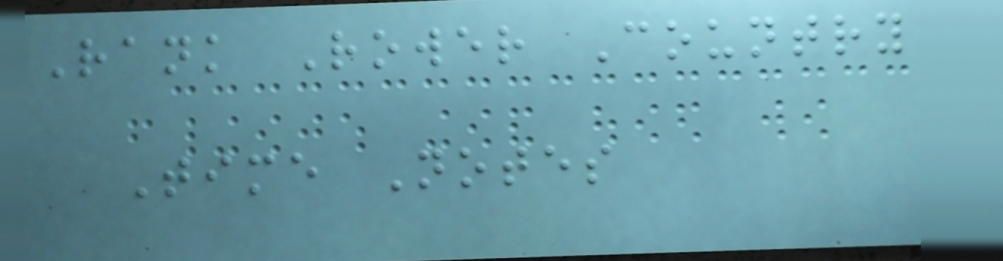Rank Rower Country
Time Notes
